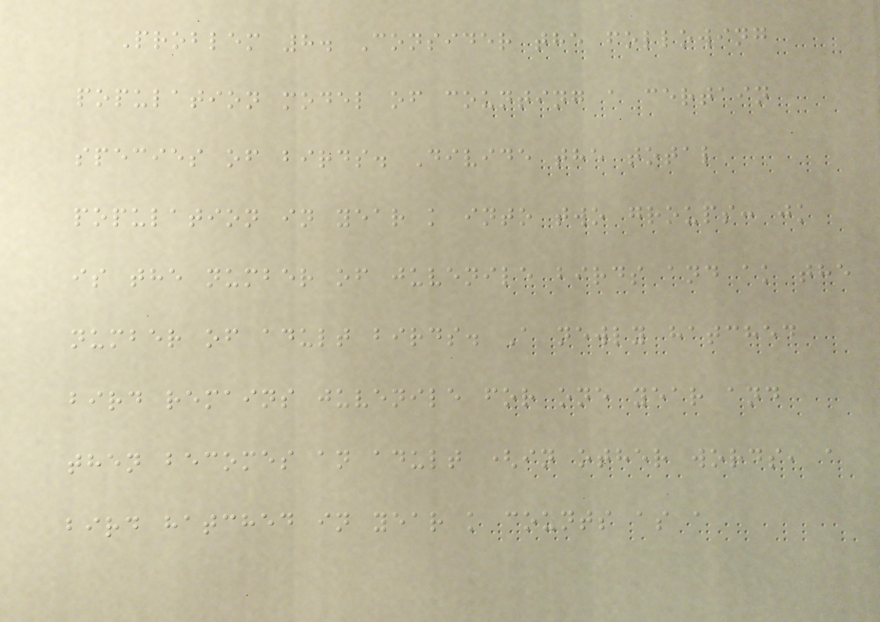Problem 8. Consider the following
population model of counting a certain
species of birds. Divide the total
population in year k into two groups: jk
is the number of juvenile birds and ak the
number of adult birds. A newly hatched
bird remains juvenile for one year and
then becomes an adult (in other words, a
bird hatched in year k counts as a
